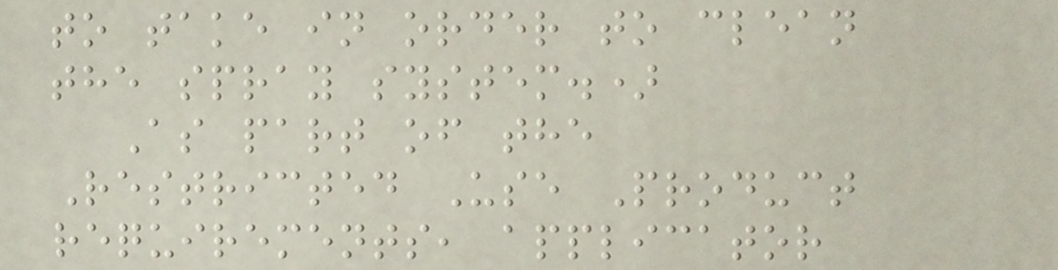to take in order to clean
the spray system.)
As part of the
Restricted Use Product
requirements, applicator
